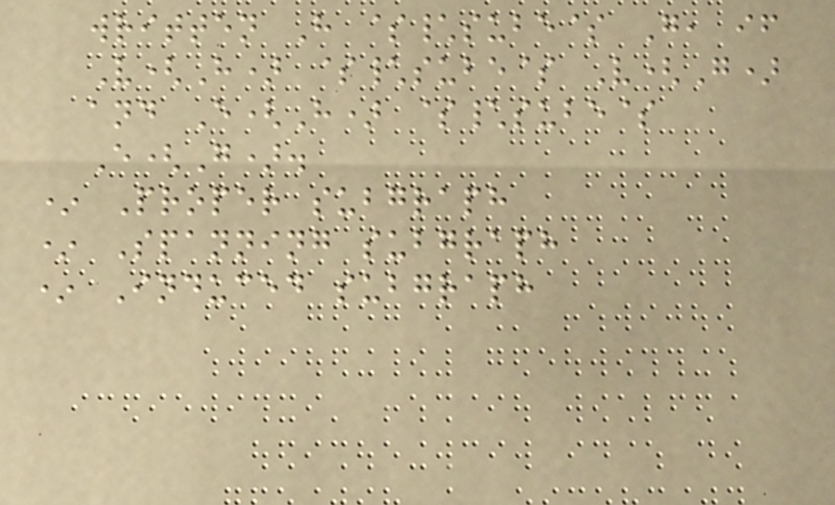written H $\sube$ G, if
V(H) $\sube$ V(G)
and E(H) $\sube$
E(G).
* Proper subgraph
* Spanning subgraph
* Induced subgraph
